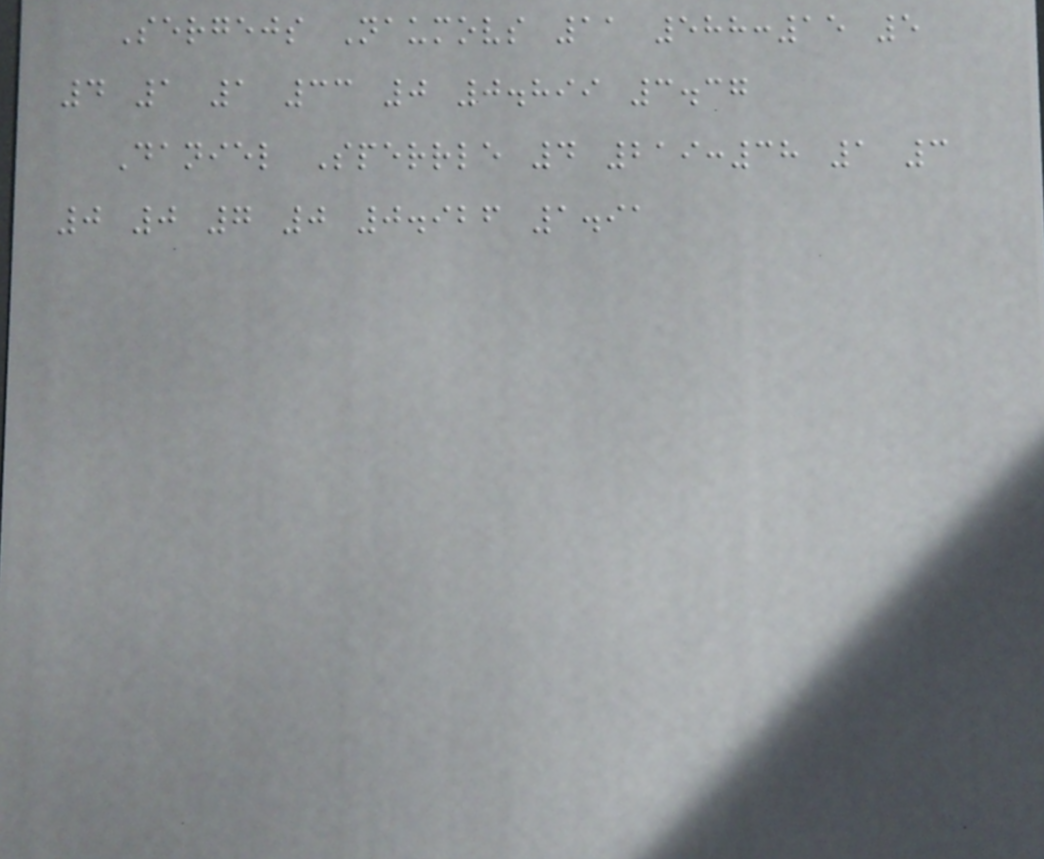Sergejs Naumovs 11 588:15 5
4 1 1 33 0 0.899 3.37
Daniel Sperrle 4 219:38 1 3
0 0 7 0 0.926 1.91
